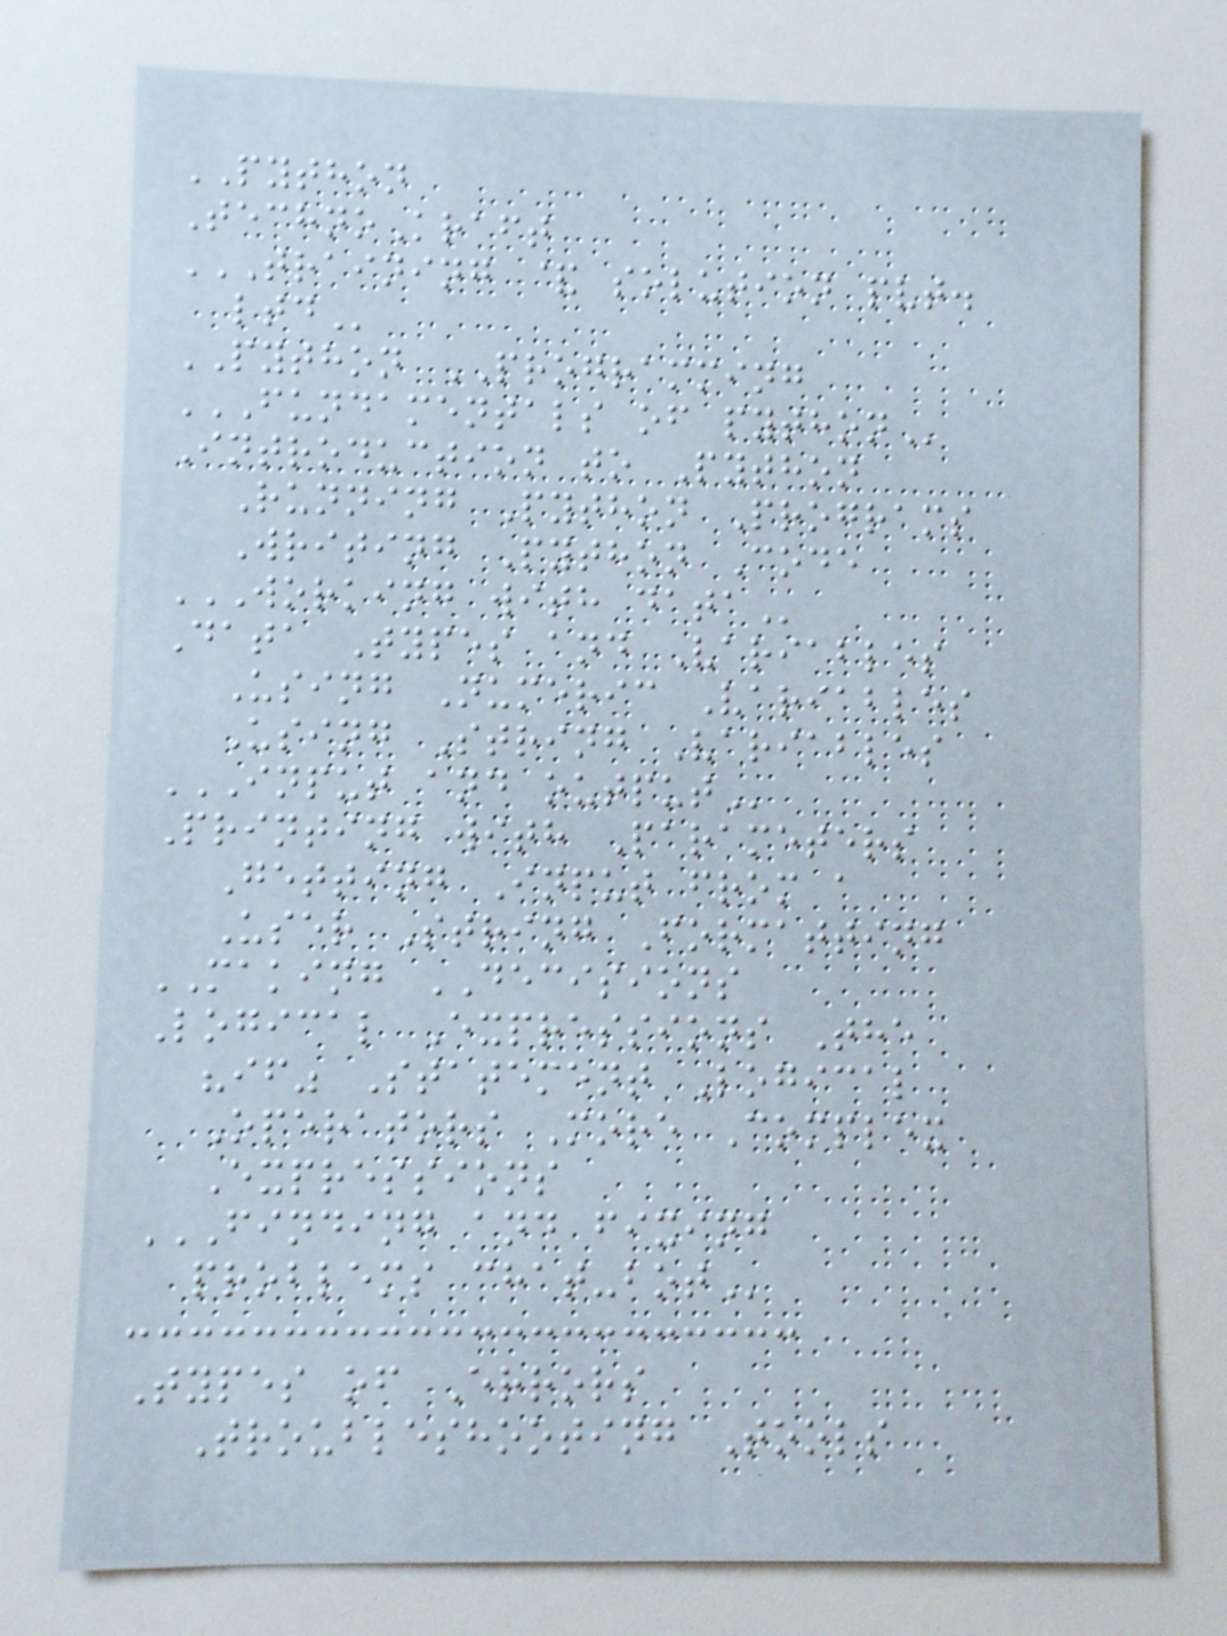PYTHON
TechnoKraft
TRAINING & SOLUTION PVT.
LTD
PYTHON PROGRAMMING
FUNDAMENTALS OF PYTHON
Introduction to Python
Running Python Programs
Writing Python Code
WORKING WITH DATA
Data Types and Variables
Using Numeric Variables
Using String Variables
INPUT AND OUTPUT
Printing with Parameters
Getting Input from a
User String Formatting
MAKING DECISIONS
Logical Expressions The
"if" Statement Logical
Operators More Complex
Expressions
FINDING AND FIXING
PROBLEMS CHAT-BOT
Types of Errors
Troubleshooting Tools
